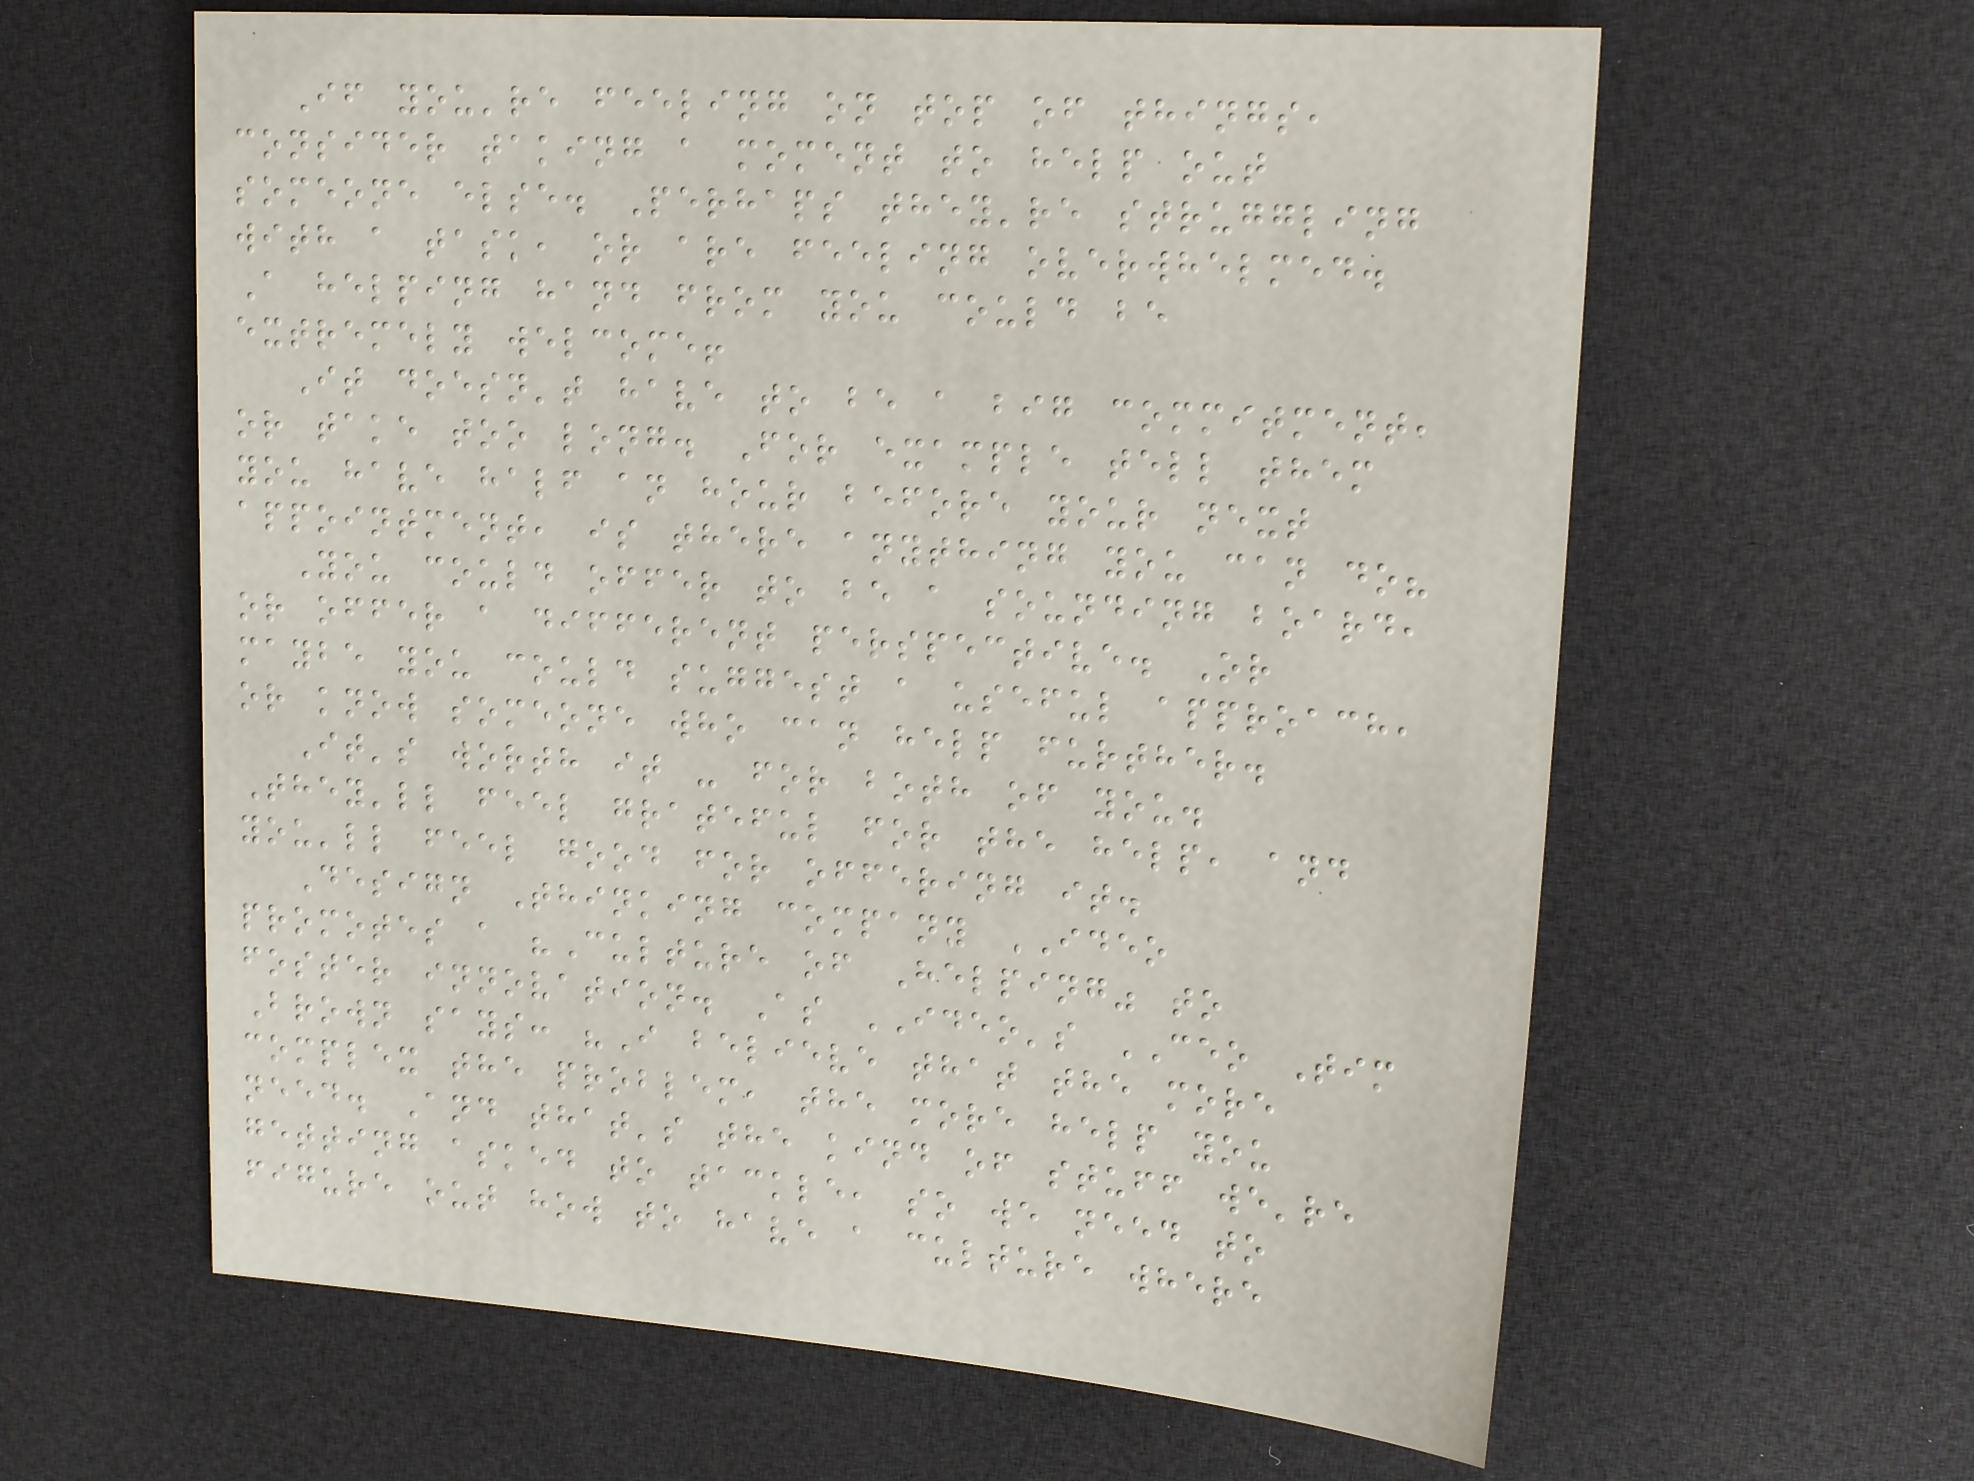If you're feeling on top of things,
consider taking a moment to help out
someone else. Perhaps they're struggling
with a task, or are feeling overwhelmed.
A helping hand from you could be
extremely welcome!
It doesn't have to be a big commitment,
or take too long. For example tell them
you have half an hour before your next
appointment, is there anything you can do?
You could offer to be a sounding board,
or offer a different perspective. Or
maybe you could suggest a useful approach,
or know someone who can help further.
It's worth it - for both of you.
They'll feel grateful for the help, and
you'll feel good for offering it.
Design Thinking company IDEO
promotes a "Culture of Helping" to
foster innovation. As IDEO's CEO Tim
Brown says: "I believe that the more
complex the problem, the more help you
need. And that's the kind of stuff we're
getting asked to tackle, so we need to
figure out how to have a culture where
